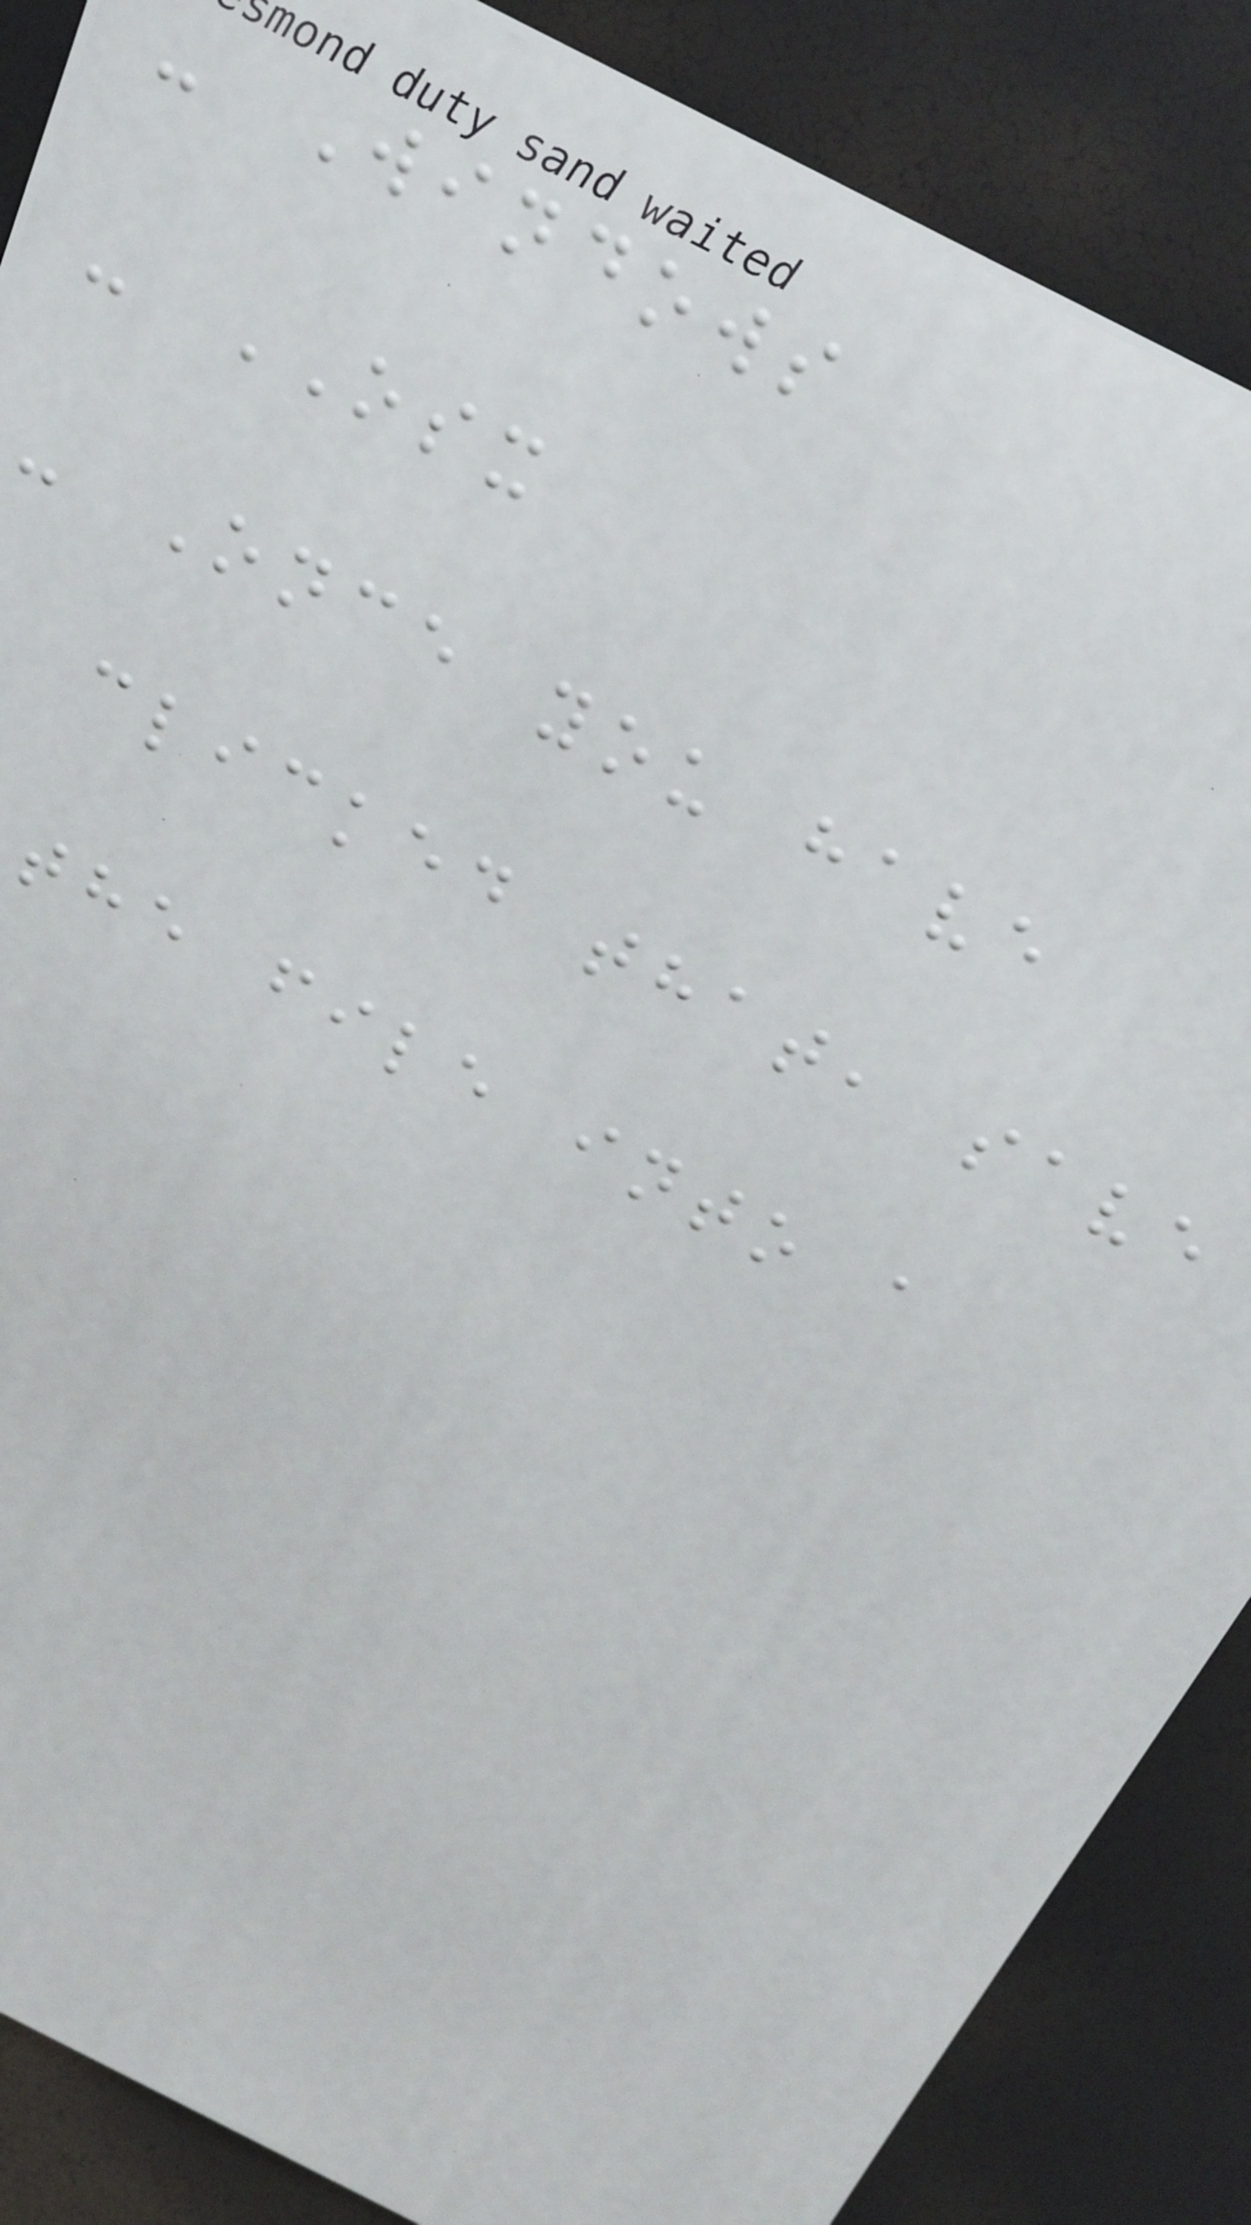- Windows
- OSX
- Once you have
clicked that, save
the file into a
